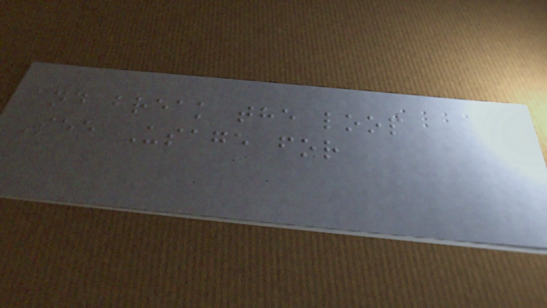and break the loop
See Usage for
